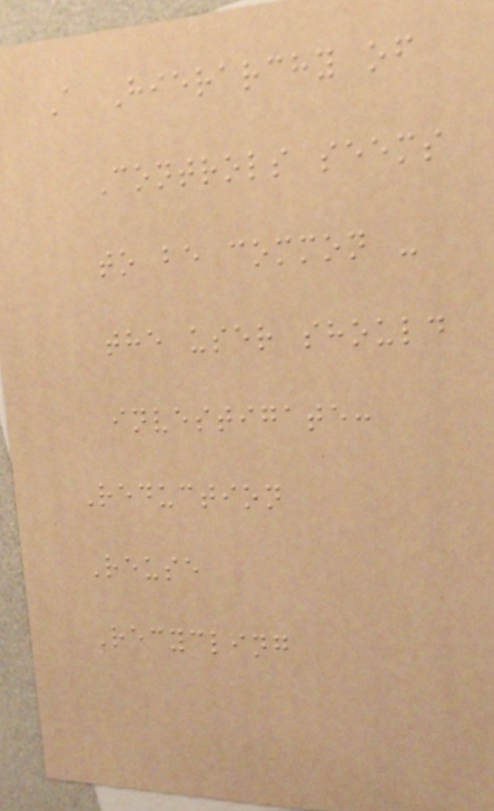A Hierarchy of
Controls seems
to be common -
the user should
investigate:
Reduction
Reuse
Recycling
